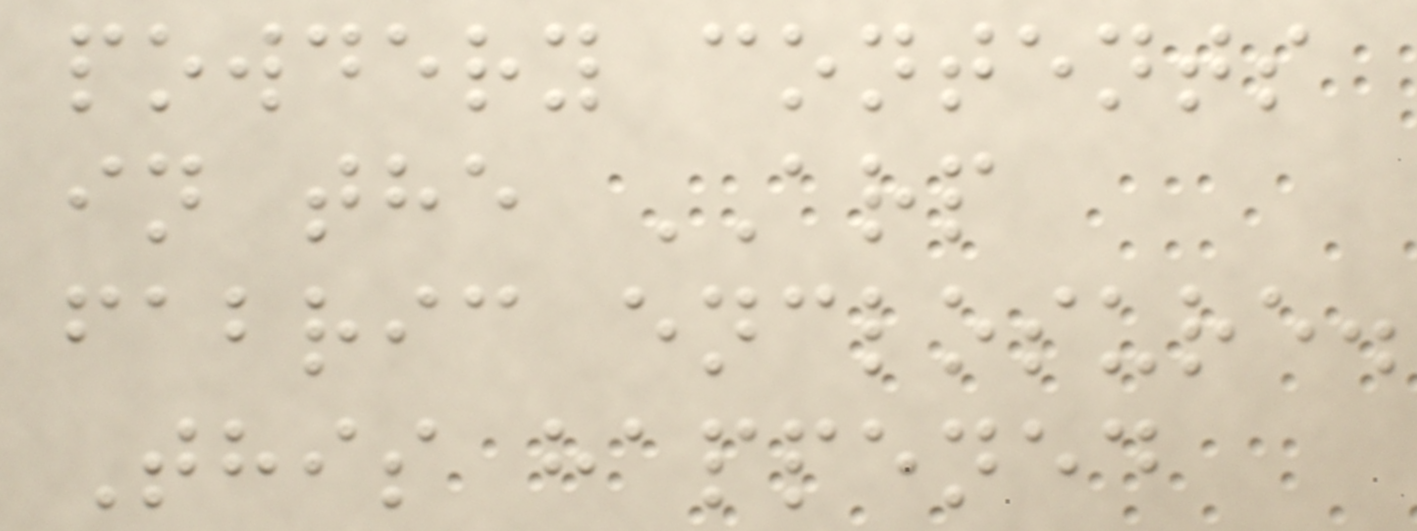powdery contents
in the ARP
fabric enclosure.
This happened
